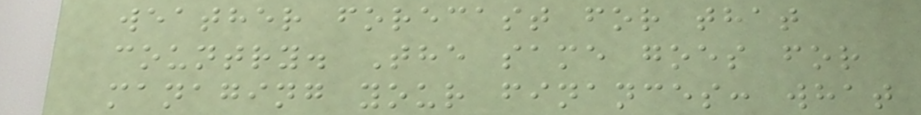weather forecast for that
country. The same goes for
managing your finances: what
